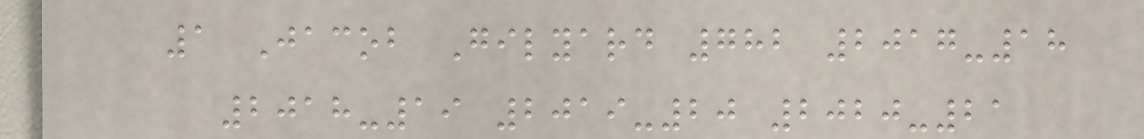1 Jacob Gilyard 782 2017-18
2018-19 2019-20 2020-21
